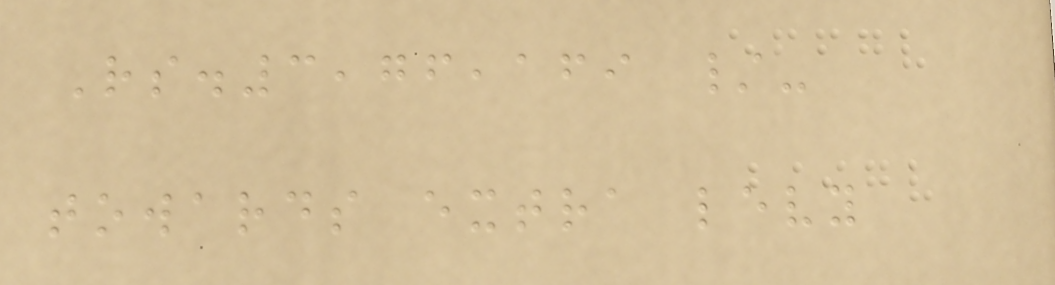Rs.3,76,169 /-
towards extra levy
